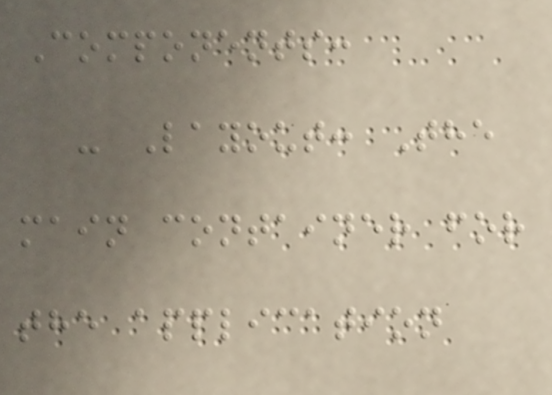Components:
- Layout: The
main container for
the application
